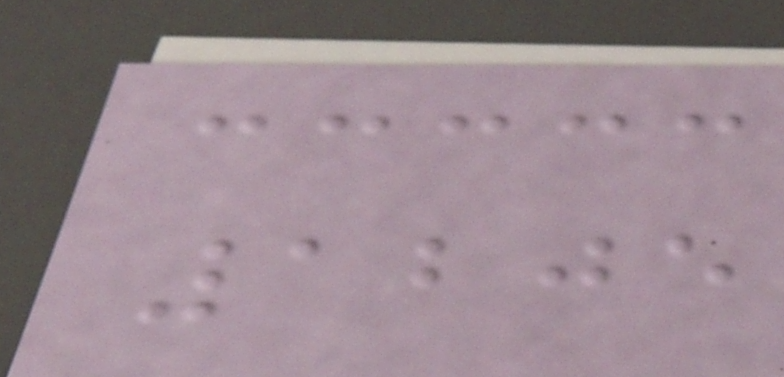1205
